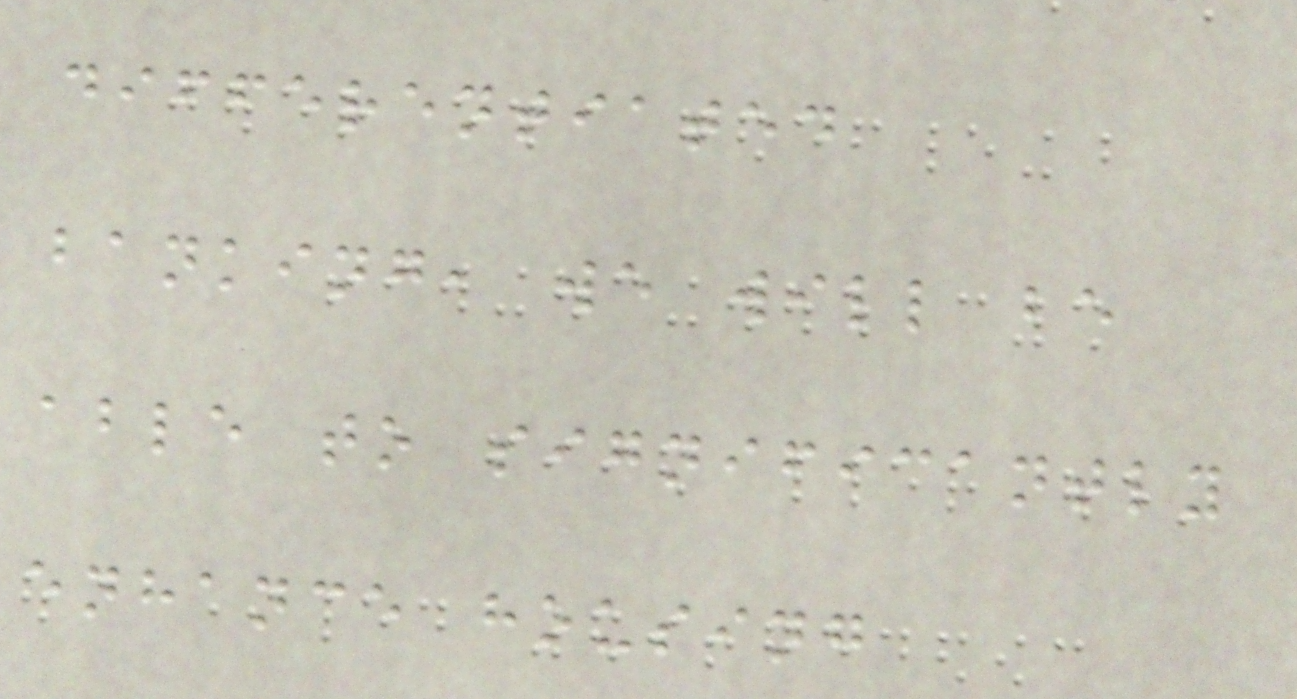differentiated
banking, we will be
able to significantly
enhance housing
